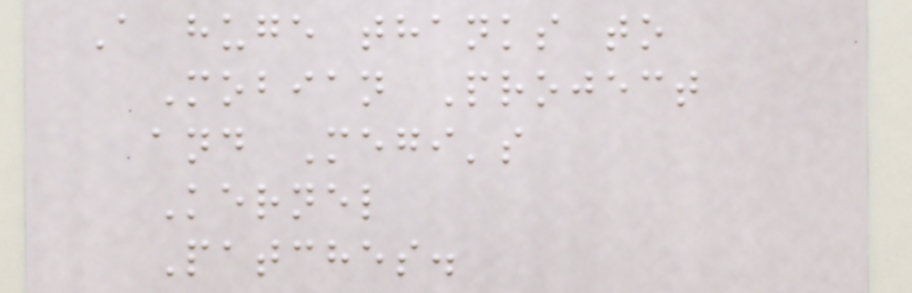A huge thanks to
Mobian Project
and Megi's
Kernel
Patches.
